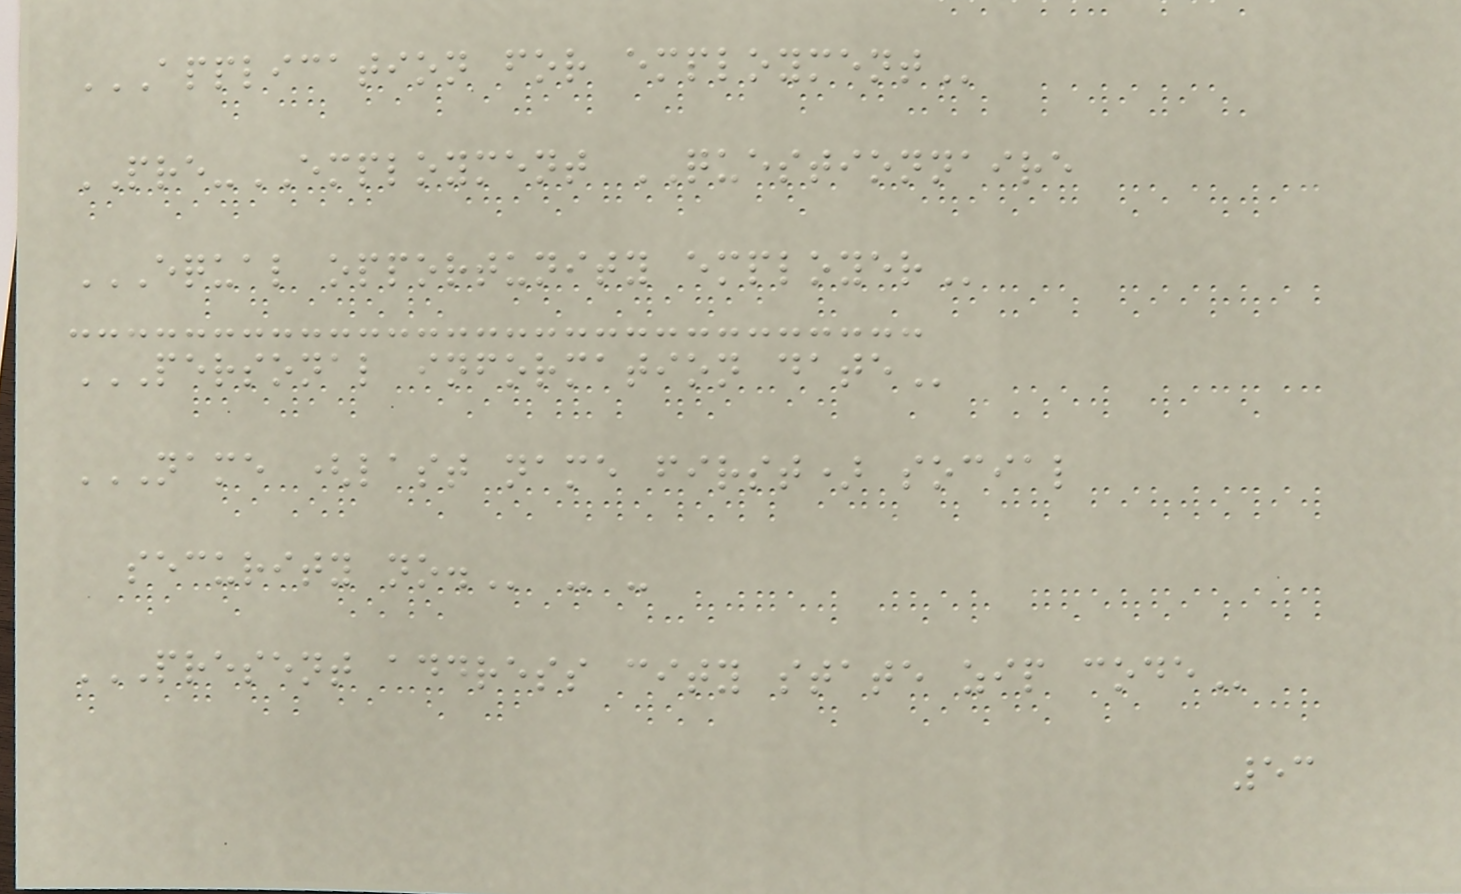APPLICATION FOR EMPLOYMENT
PRE-EMPLOYMENT QUESTIONNAIRE
EQUAL OPPORTUNITY EMPLOYER
PERSONAL INFORMATION DATE
NAME (LAST NAME FIRST) SOCIAL
SECURITY NO. - -
PRESENT ADDRESS CITY STATE ZIP CODE
53
